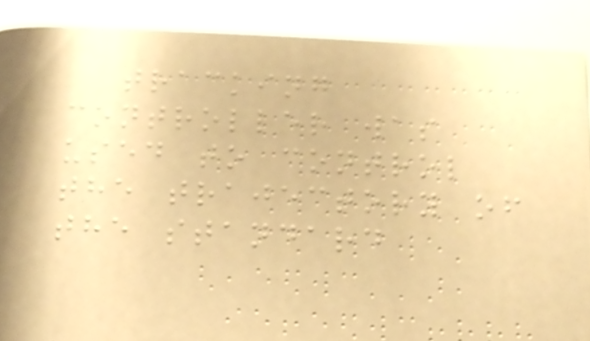tracking
controller was
used to control
the trajectory of
the standard
